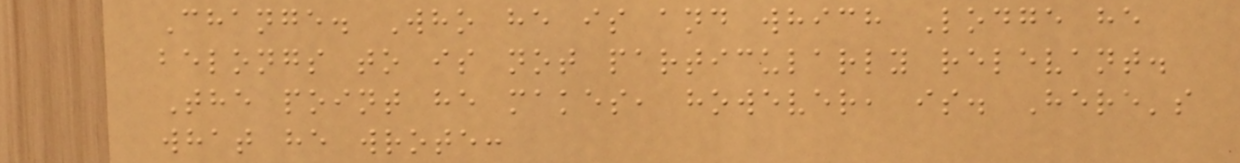Change. Who he is and which Lodge he
belongs to is not particularly relevant.
The point he makes, however, is. Here's
what he wrote:
